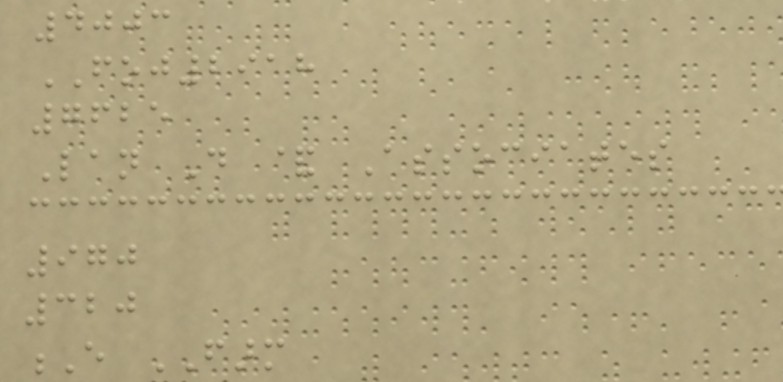4003
FOJ2918
7625
Lan Do & Associates
970
320
E FARM
